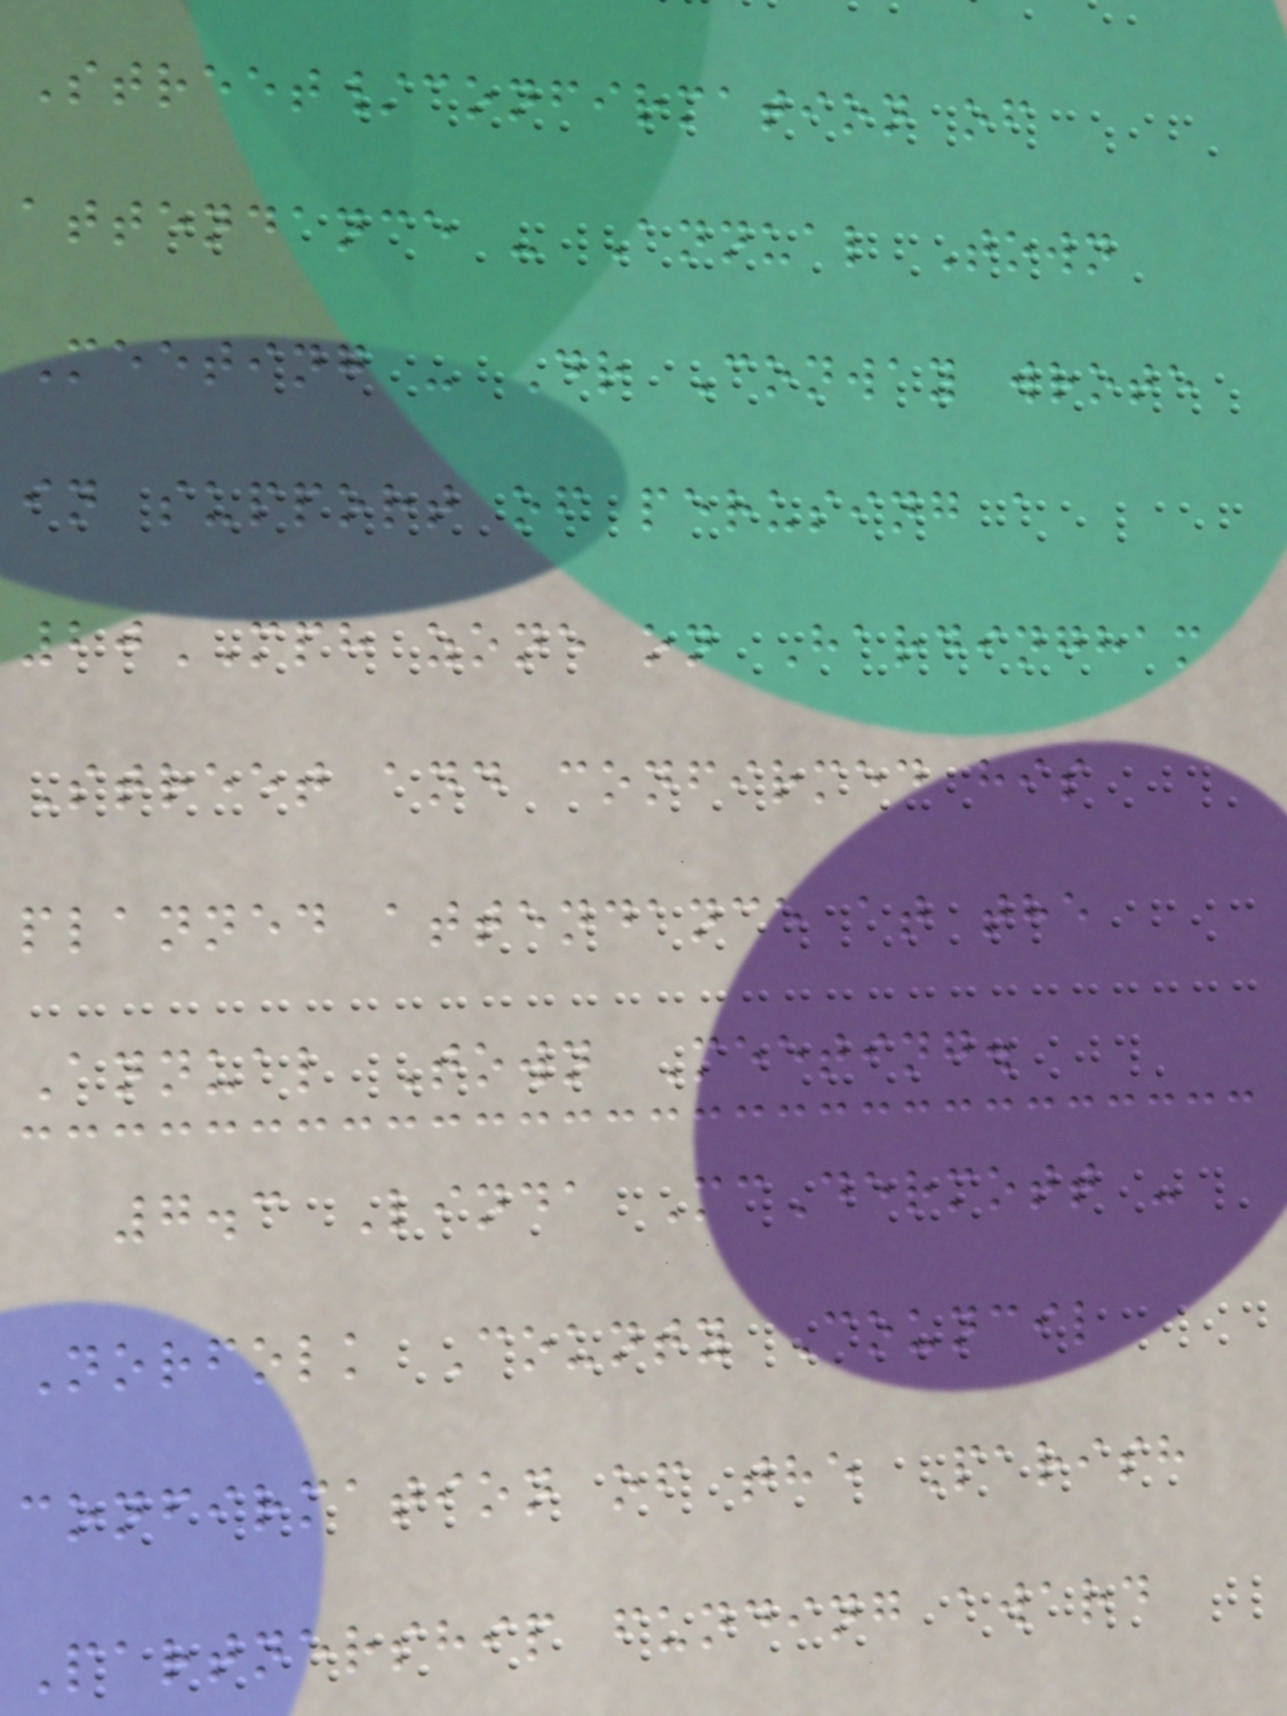Street/confirmation of
attendance - Annual Town
Meeting - Dr Conway wrote
in support of perusing a
20MPH zone on Hardingham
Street and confirmed his
planned attendance at the
Annual Town Meeting.
7.3 Linda McDermott -
Norfolk County Council
confirmation of the Parish
Partnership funding award
